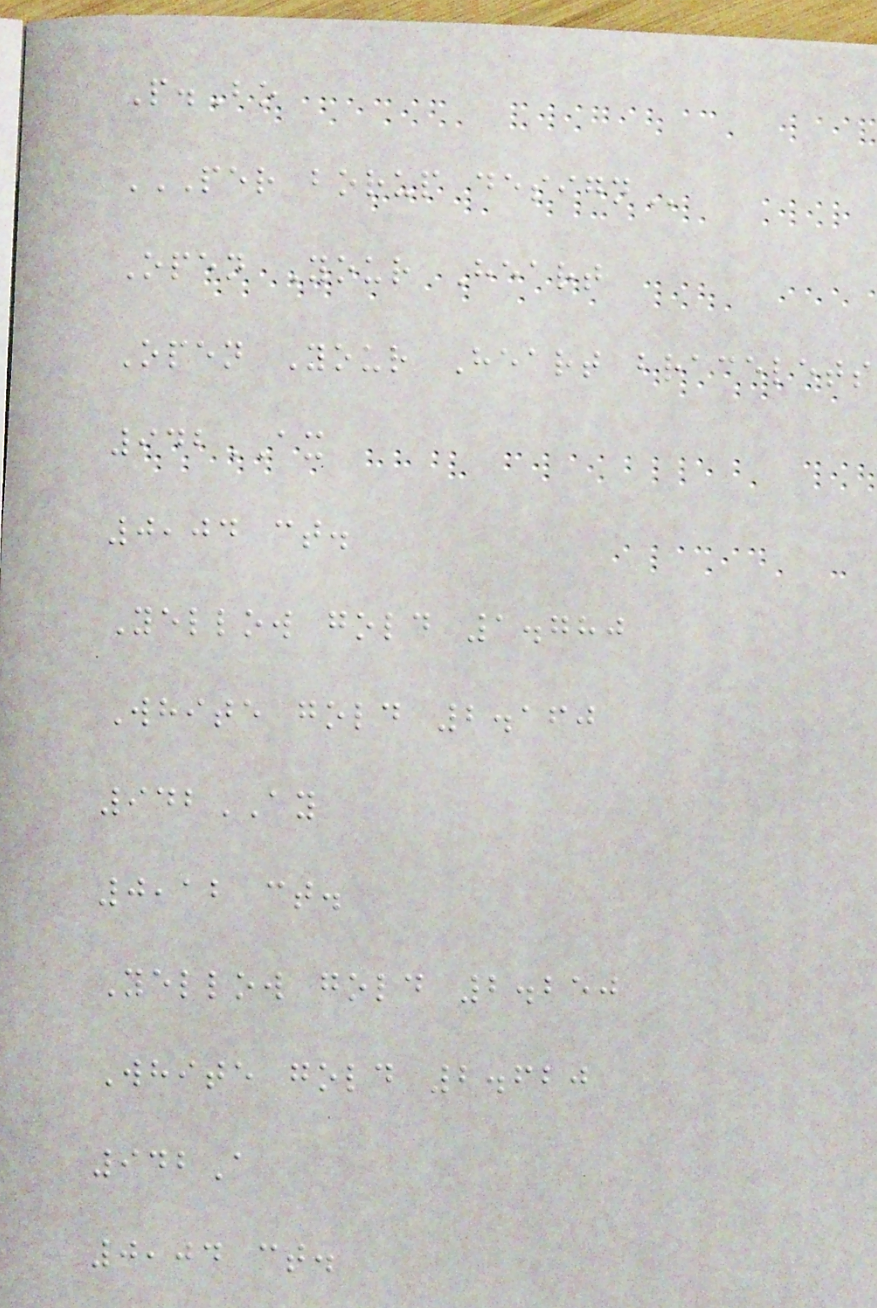P.Bo
PER BORUP DESIGN
Open Your Heart
Open Your Heart bracelets
942AX
0,04 ct.
Yellow gold 1.780
White gold 2.160
942AY
0,12 ct.
Yellow gold 2.250
White gold 2.620
942A
0,04 ct.
